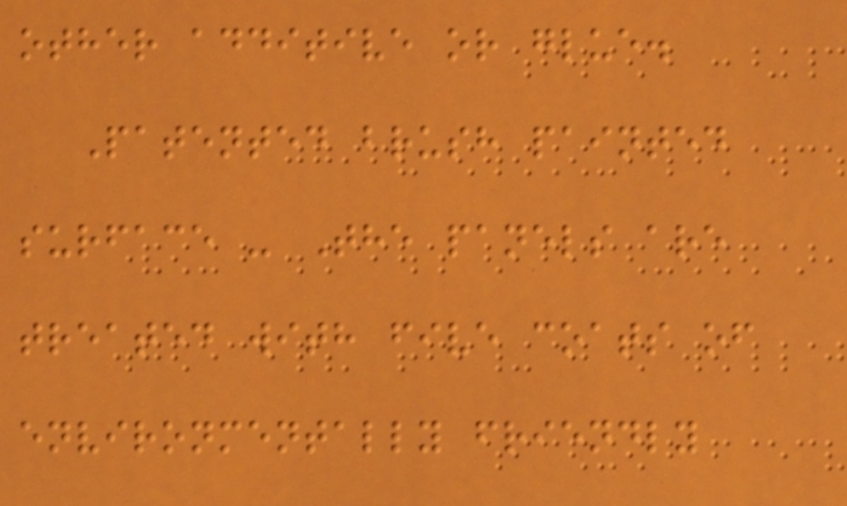other additive or glue.
Patented brush painted
surface - The panels are
treated with five coats of
environmentally friendly
